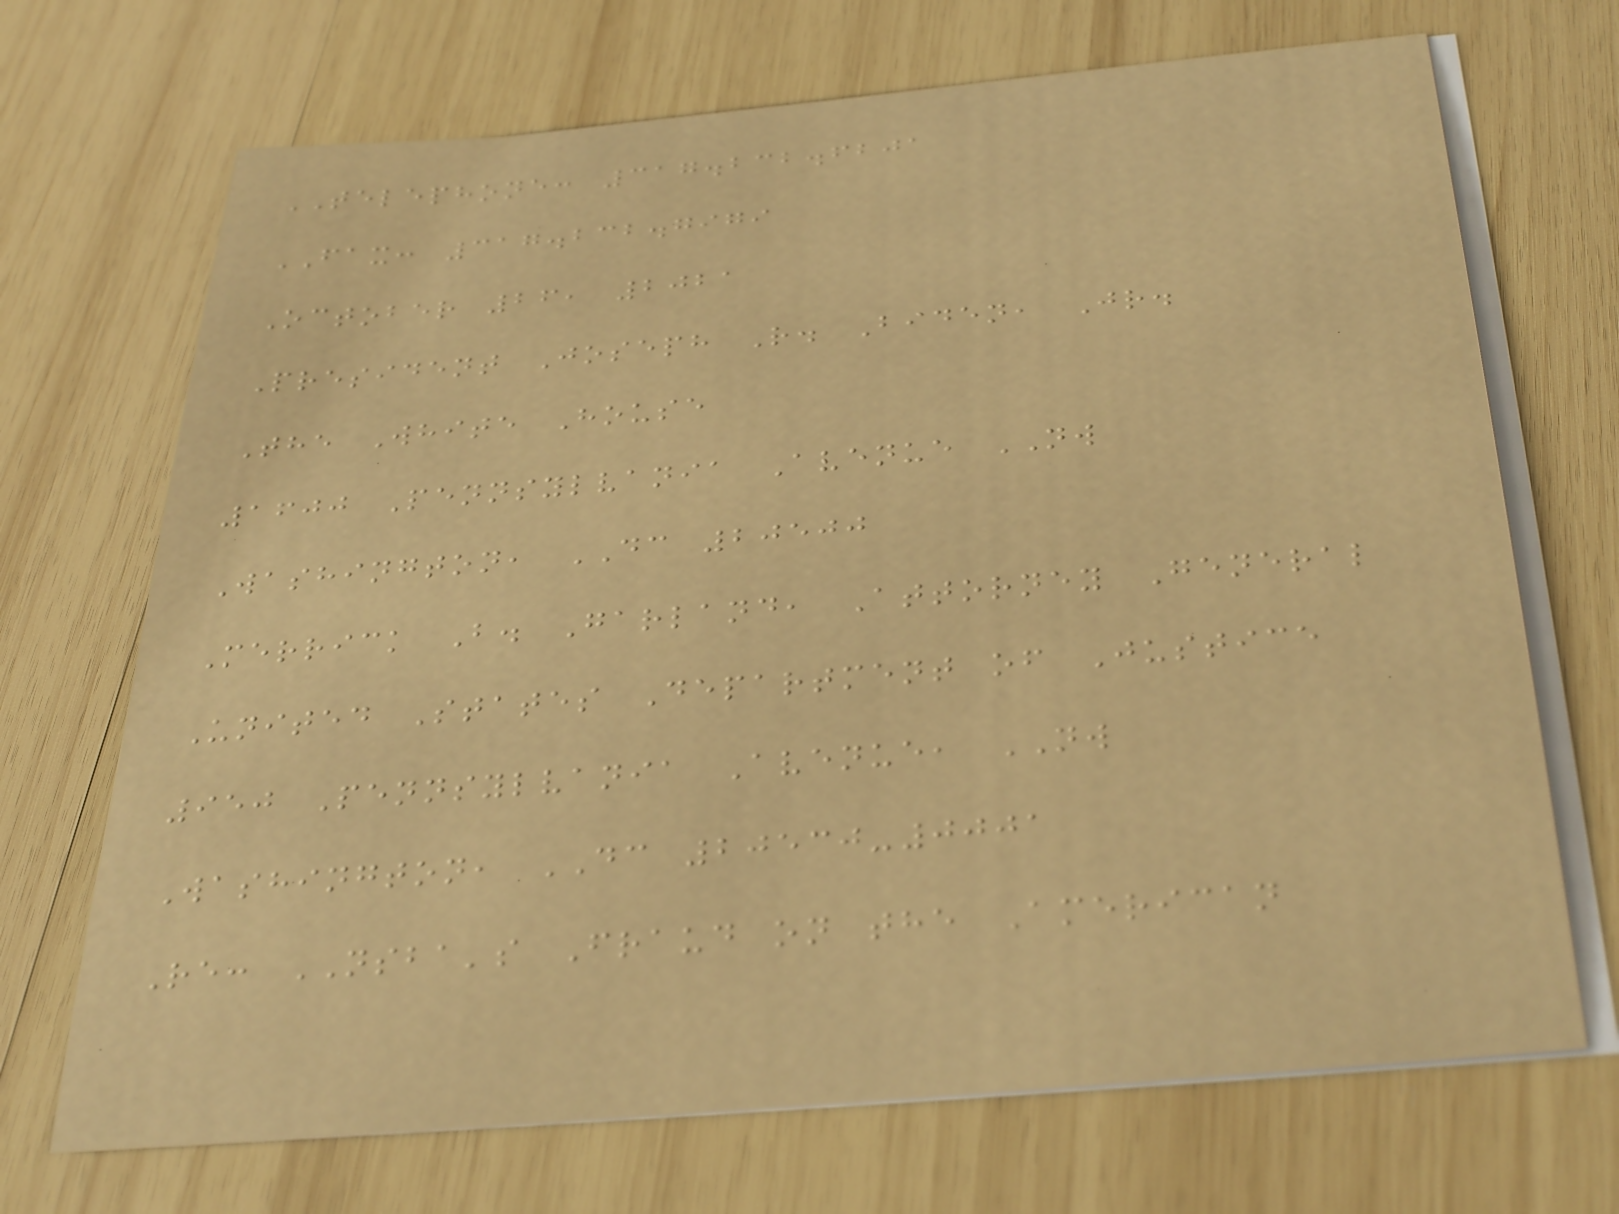TELEPHONE: 317.232.6201
FAX: 317.232.7979
October 26, 2021
President Joseph R. Biden, Jr.
The White House
1600 Pennsylvania Avenue NW
Washington, DC 20500
Merrick B. Garland, Attorney General
United States Department of Justice
950 Pennsylvania Avenue, NW
Washington, DC 20530-0001
Re: NSBA's Fraud on the American
